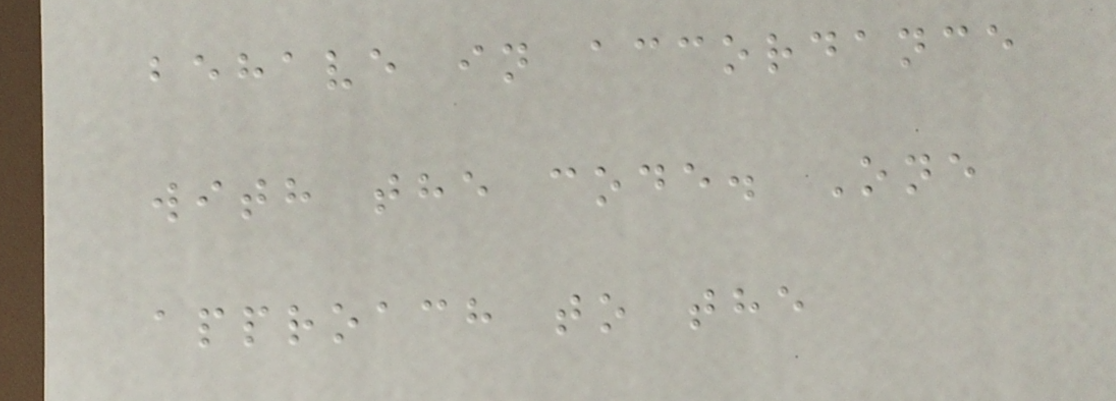behave in accordance
with the code. One
approach to the
